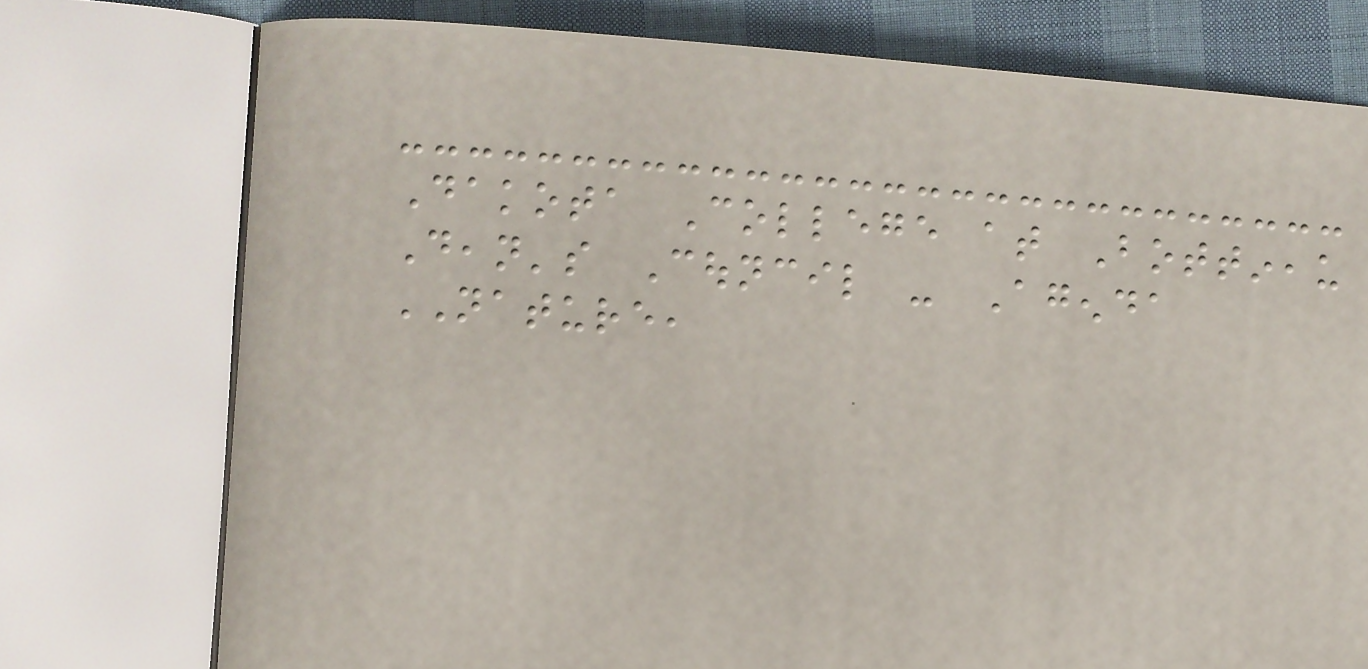Dakota College at Bottineau
Dean's Council - Agenda
NATURE,
